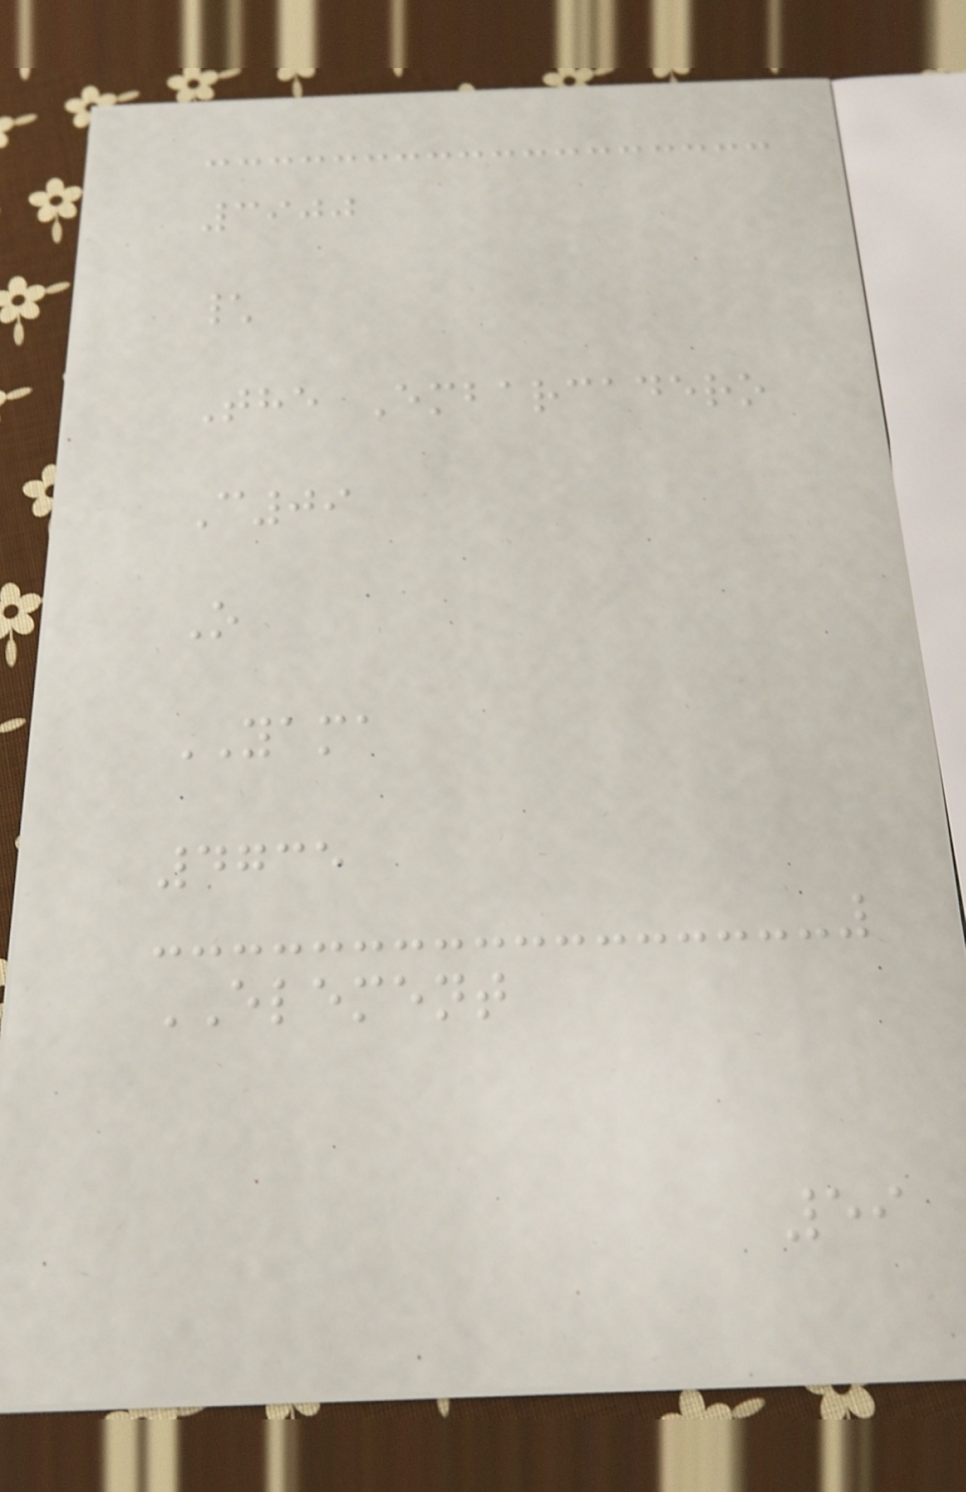3900
\
The Embarcadero
C09
O
YAMA
4735
ELEMENT
59
